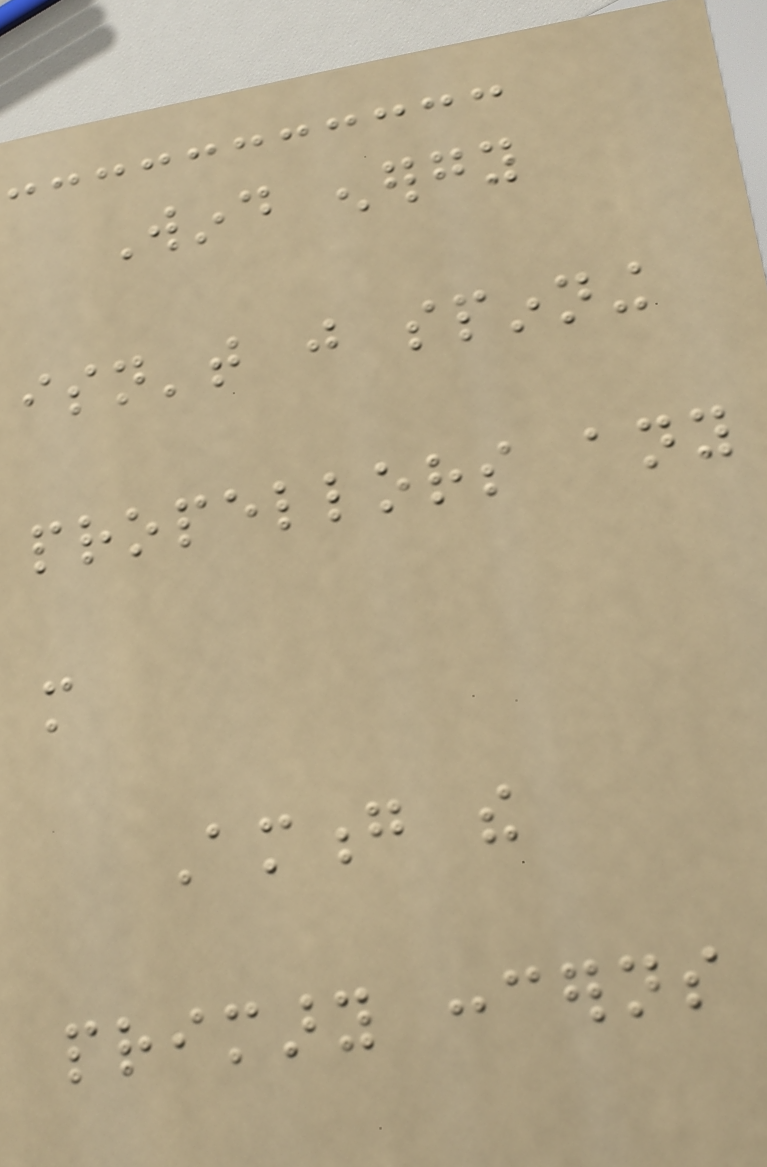Wind energy
isn't just spinning
propellors any
more
Among the
primary concerns
